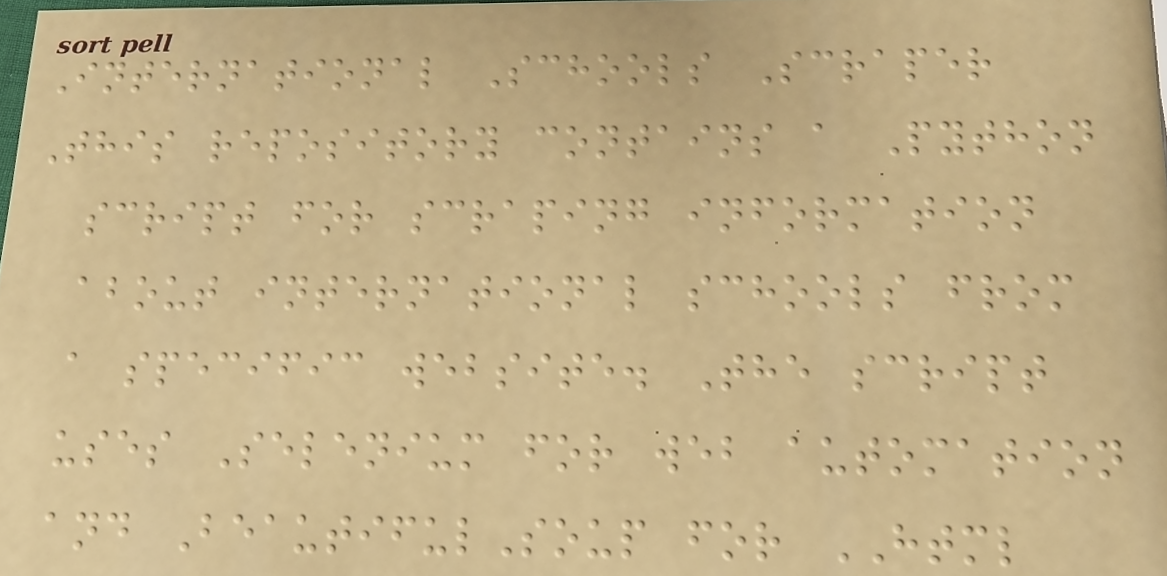International Schools Scraper
This repository contains a Python
script for scraping information
about international schools from
a specific website. The script
uses Selenium for web automation
and BeautifulSoup for HTML
